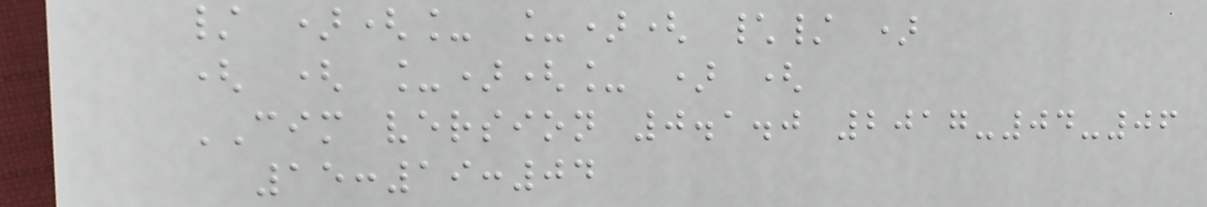/ )(_ _)( \/ )
( ( _)(_ ) (
CIM version 0.1.0 2017-04-06
15:19:04
